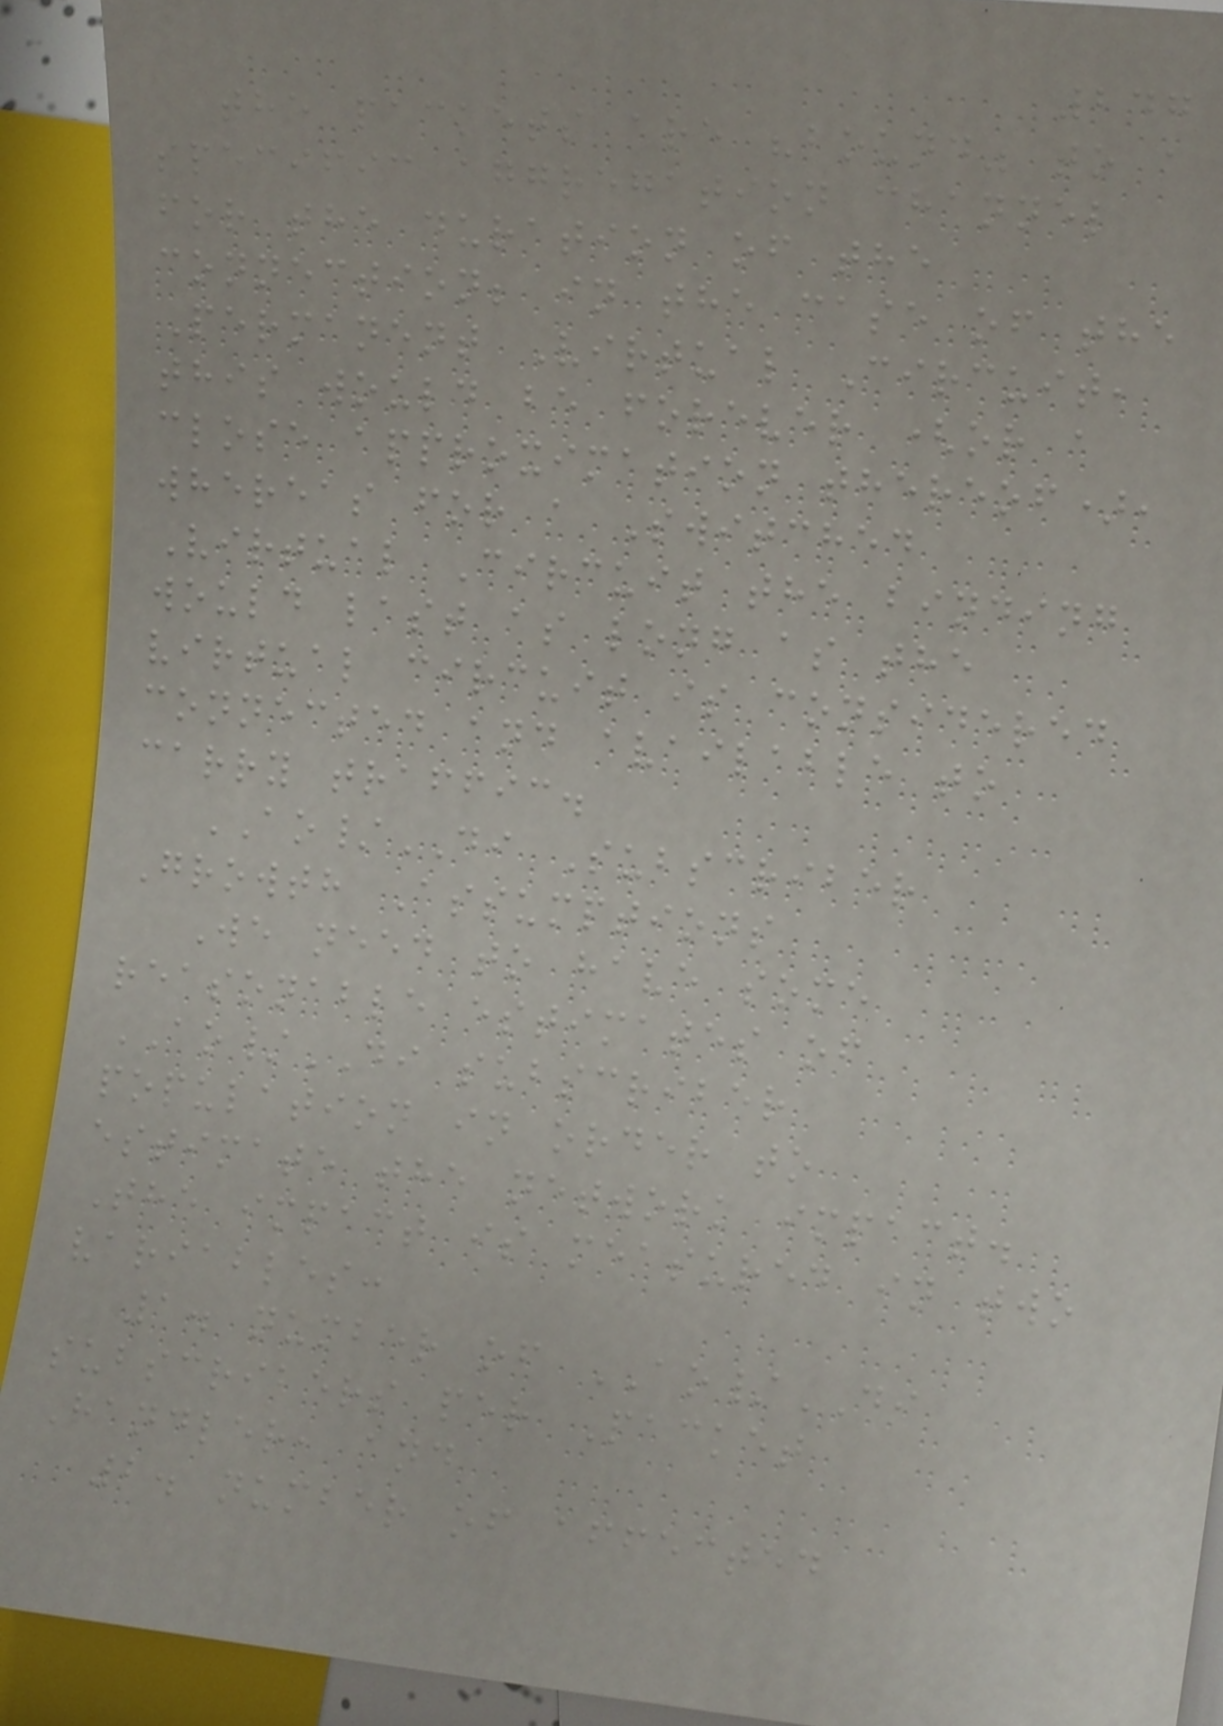247
the packets are "bound" to a
specific aggregation channel
for the duration of the
connection; in the case of the
Permanent Virtual Circuit,
this would be forever (or a
close approximation thereof),
whereas for a Switched
Virtual Circuit the binding
would last as long as the
virtual circuit is considered
connected and available to
carry traffic.
AO/DI Subscriber
Growth Assumptions
We need to have some
reasonable estimates of
AO/DI subscriber
population in order to
estimate the network impact.
The impact is measured in two
variables:
1. number of AO/DI
subscribers per Packet
Handler, and
2. number of affected
